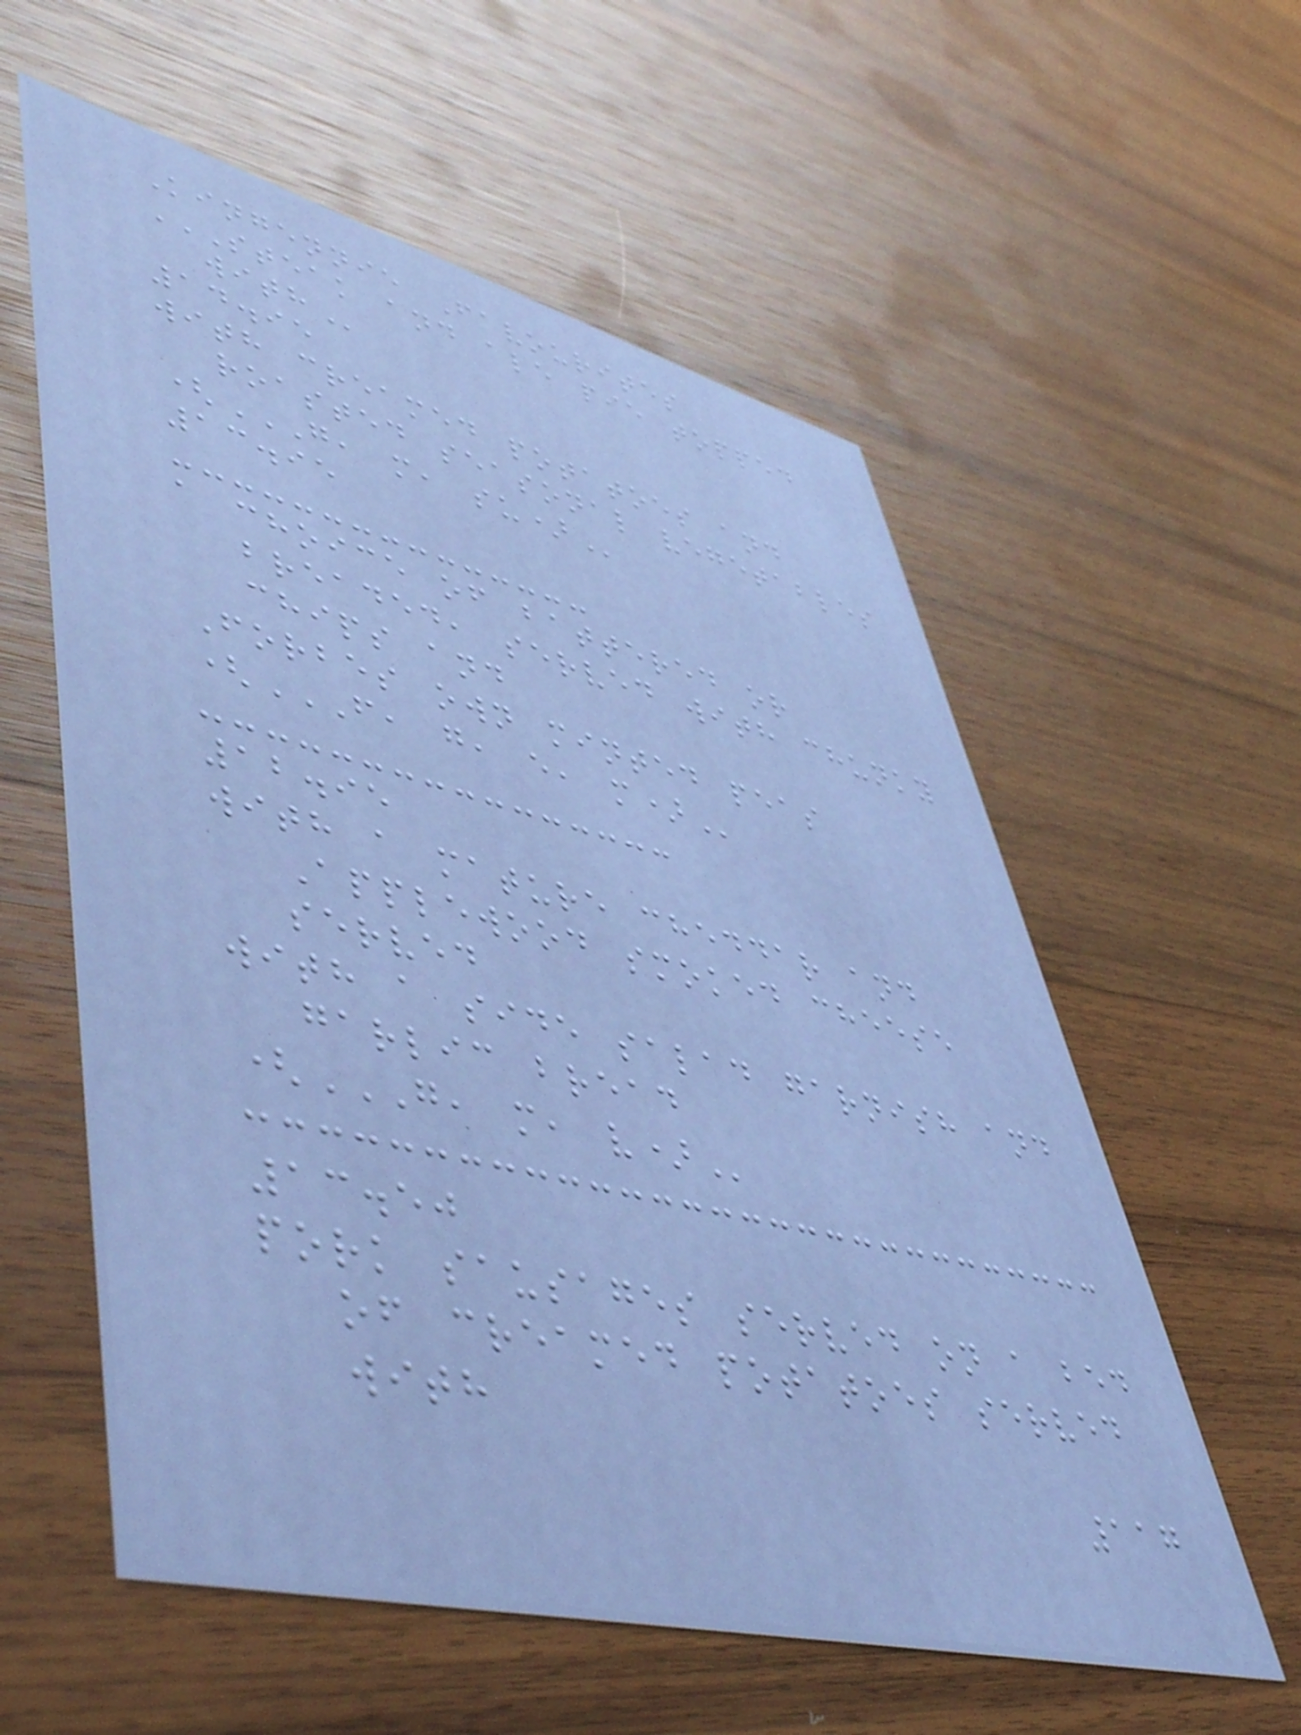Kingennie Favourites
STEAK AND ALE PIE TOPPED
WITH
14.95
with creamed potatoes and
roasted seasonal vegetables
(G, M, SU)
13.95
a choice of battered or
breaded, served with chunky
chips and
Forbes own minted peas
(F, G, E, M)
12.95
with a mature cheddar and
Applewood smoked cheese
served
with a side salad garnish and
garlic bread
(G, M, V)
13.50
pork sausages served on a bed
of creamed potatoes served
with
117
